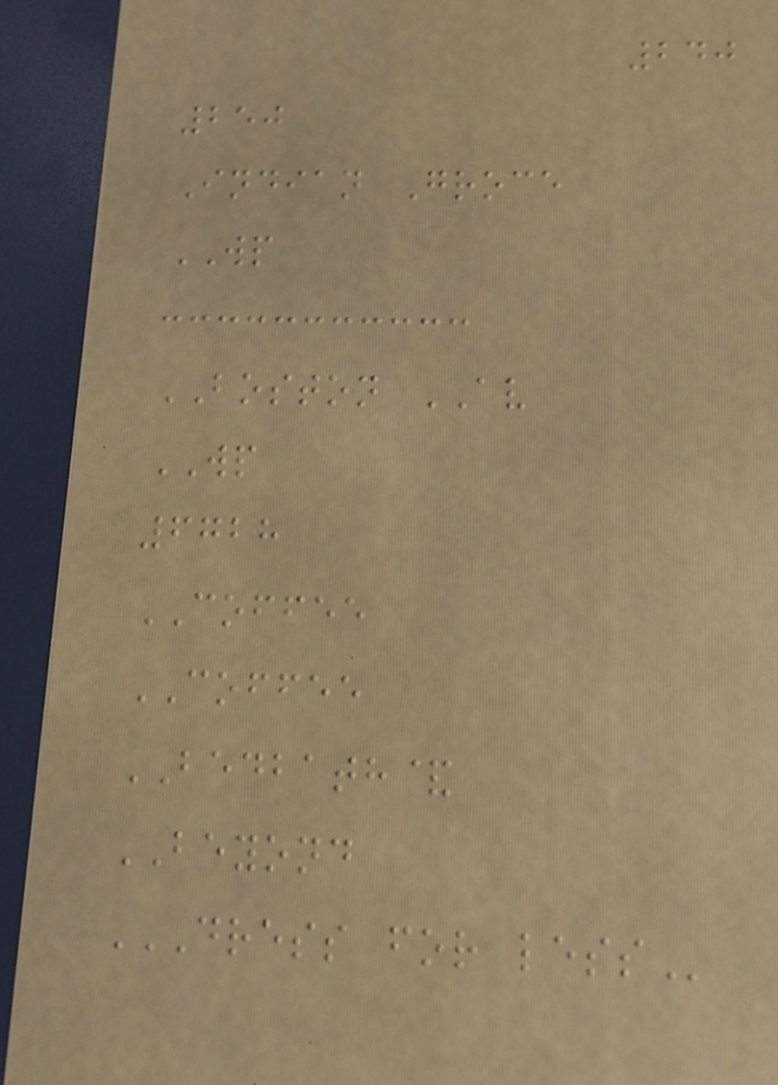240
250
Indian Groce
WP
BOSTON AV
WP
6728
COFFEE
COFFEE
BEDBATH&
BEYOND
DRESS FOR LESS
